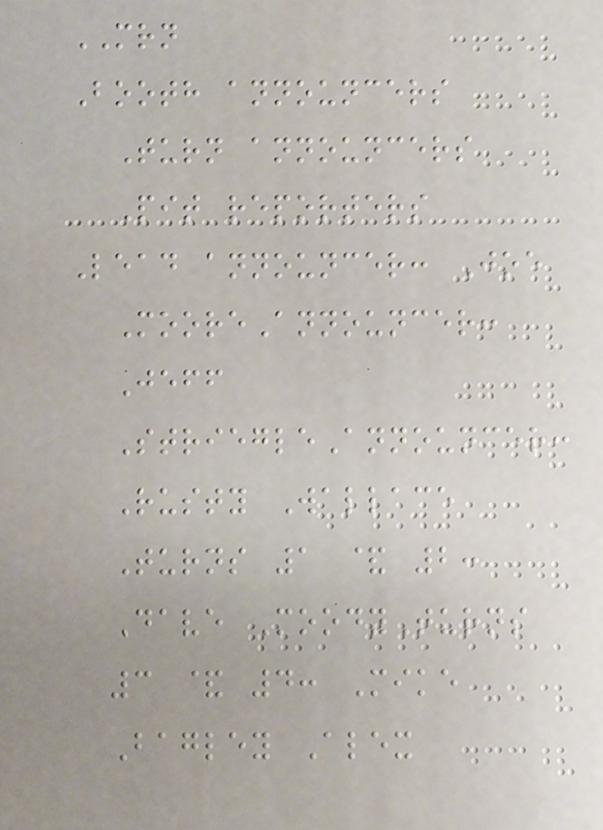MRN
Booth announcers
Turn announcers
Pit reporters
Lead announcer: Joe
MooreAnnouncer:
Jeff
StriegleAnnouncer:
Rusty Wallace
Turns 1 & 2:
Dave MoodyTurns
3 & 4: Mike
Bagley Alex
